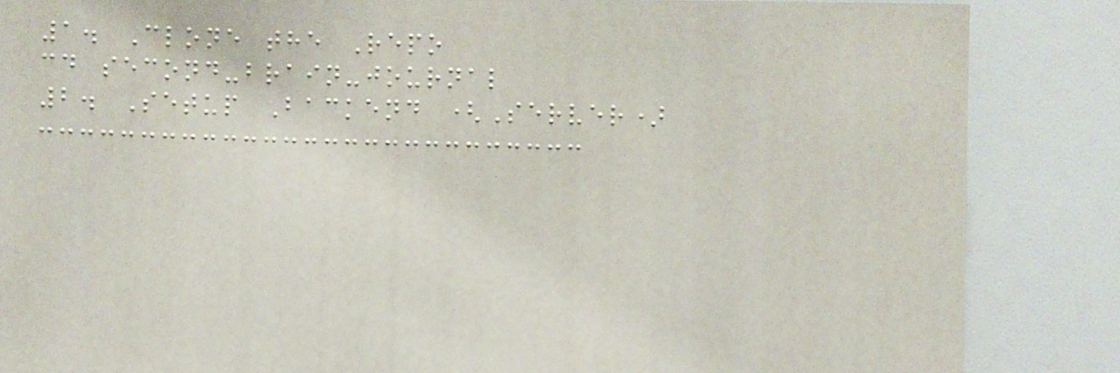1. Clone the Repo
cd second-brain-journal
2. Setup Backend (Server)
